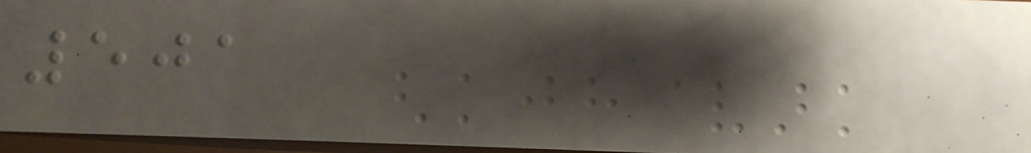501
